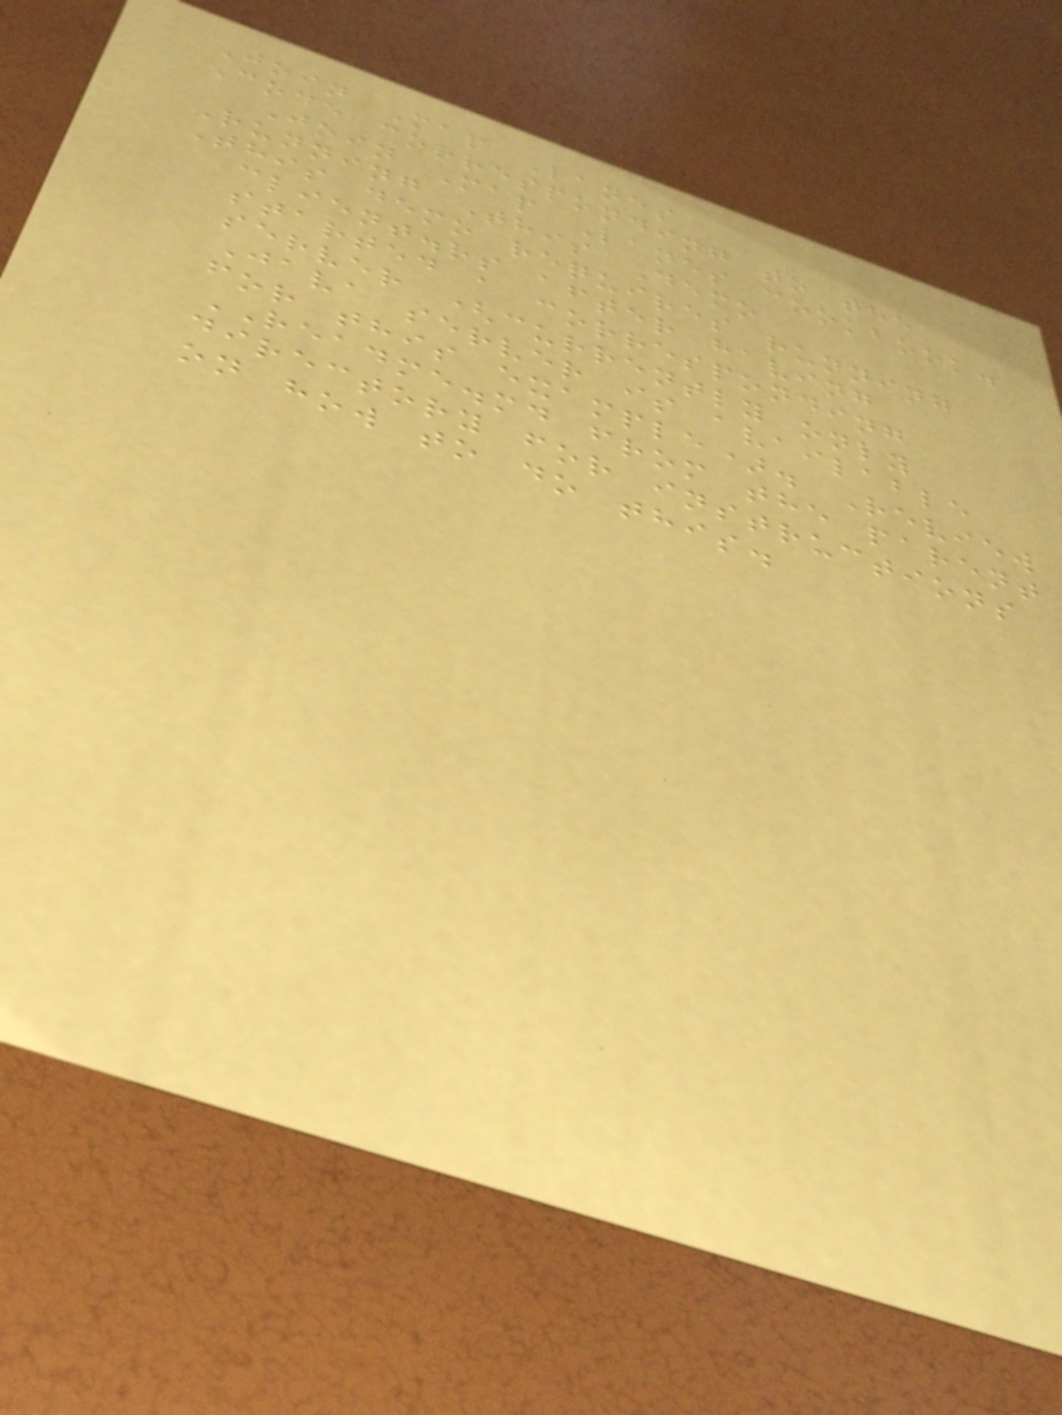Join Map Lanes
Code corresponding to the
Join Map Lanes cookbook.
Running This Demo
This demo requires running
client.rs after having
started a corresponding
server (currently only
Java server is available
for this example). Review
README.md from the parent
directory for instructions
on how to do this.
